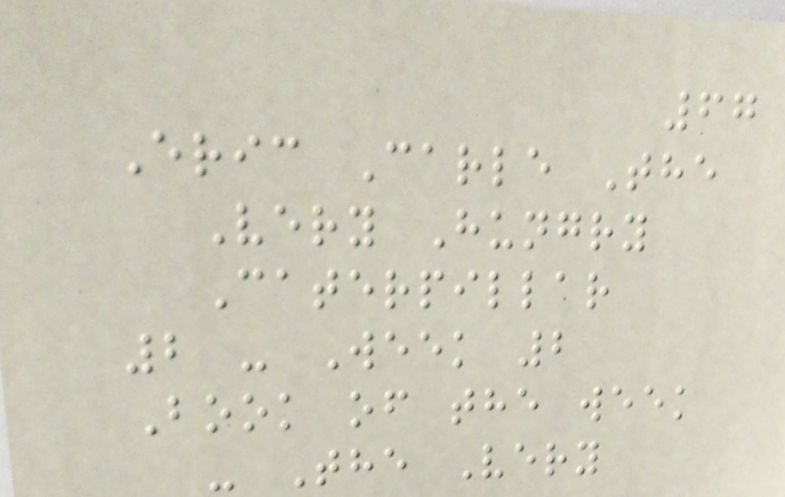67
Eric Carle The
Very Hungry
Caterpillar
2 - Week 2
Book of the week
- The Very
